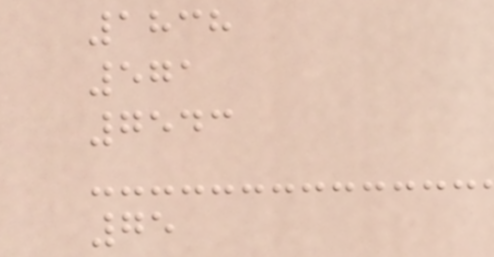1838
571
7543
75
